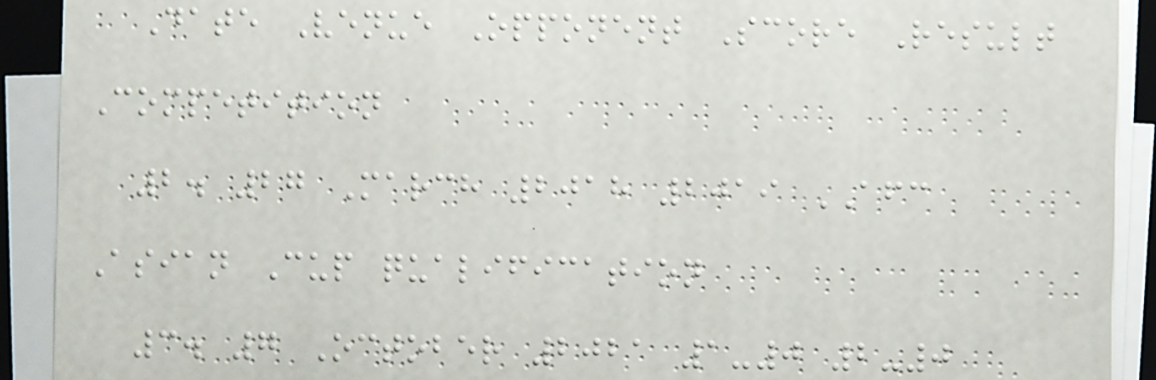Date Venue Opponent Score Result
Competition
2. 27 March 2018 2019 AFC
Asian Cup qualification
3. 7 October 2021 1-0 2-0
